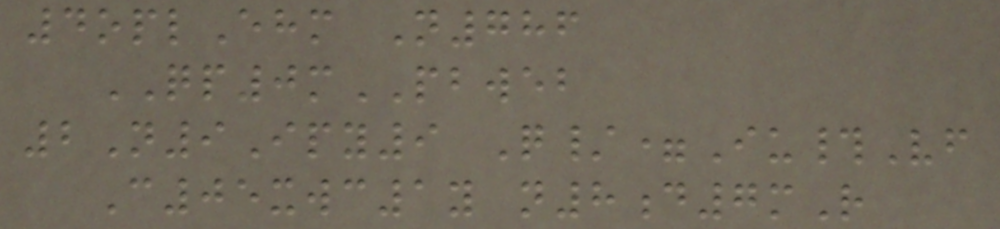4oplEhm N786
QP0mPBWEB
2N9Ipy9 Q/=Iu#Vf
C05xwc1y n8d7mR
